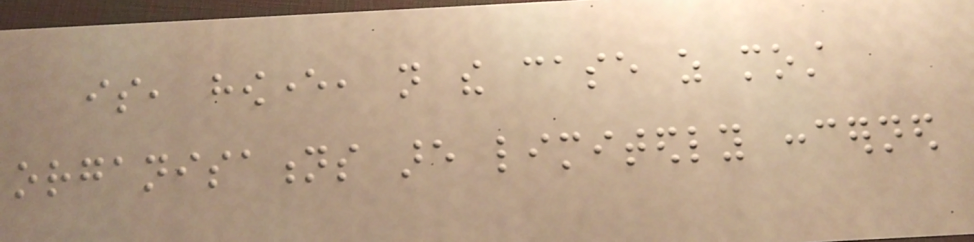is, however, not the case as most
organisations are limitedly concerned
